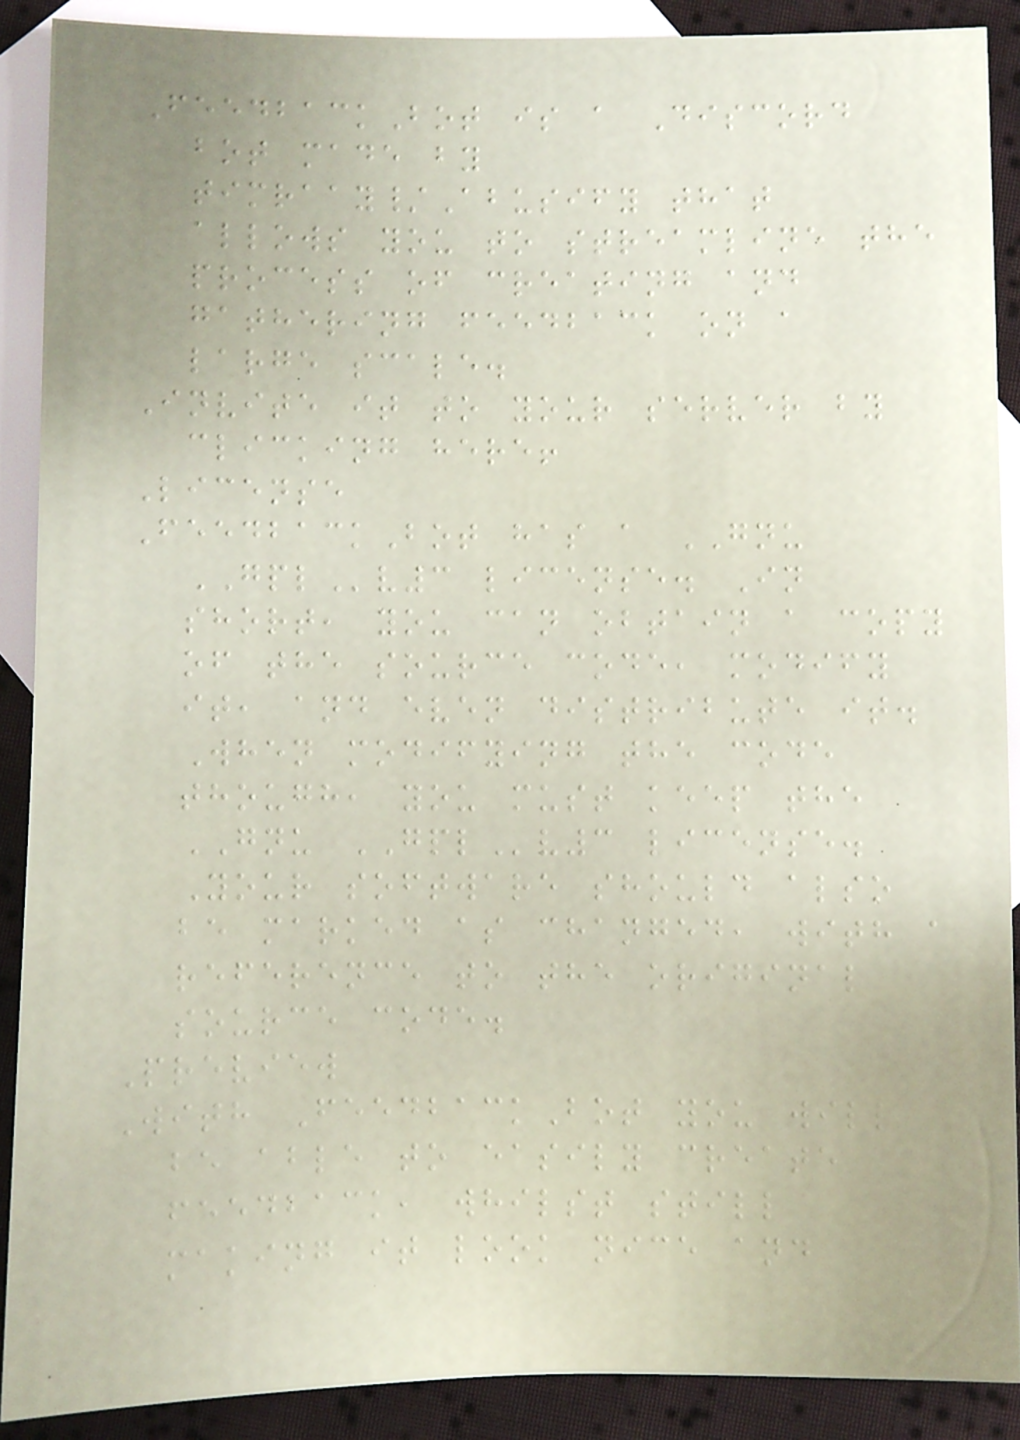FeedbackBot is a Discord
bot made by
timraay/Abusify that
allows you to streamline the
process of creating and
gathering feedback on a
large scale.
Invite it to your server by
clicking here!
License
FeedbackBot has a GNU
GPLv3 license. In
short, you can obtain a copy
of the source code, modify
it, and even distribute it.
When modifying the code
though, you must keep the
GNU GPLv3 license.
Your software should also
be marked as changed, with a
reference to the original
source code.
Preview
With FeedbackBot you will
be able to easily create
feedback, whilst still
making it look nice and
